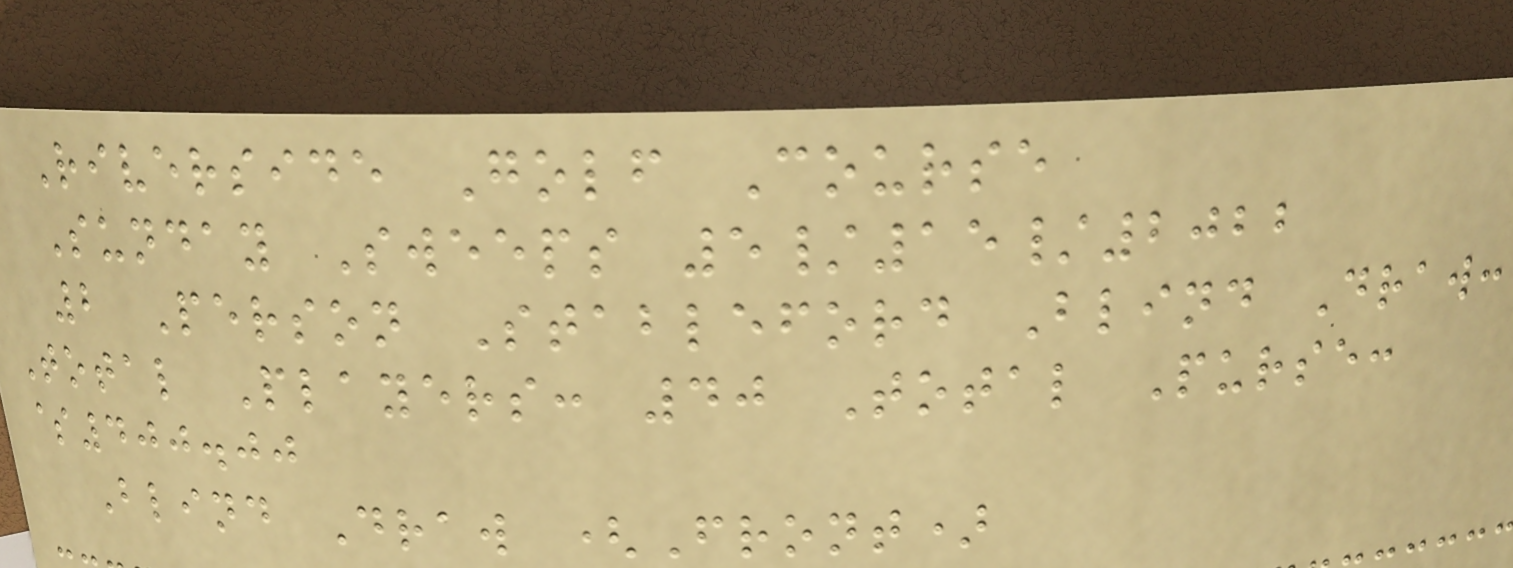Riverside Golf Course
Sunday Sweeps 5/15/2022
2 Person Stableford Blind Draw:
Total Players: 40 Total Purse:
$400.00
Blind Draw (Front)
